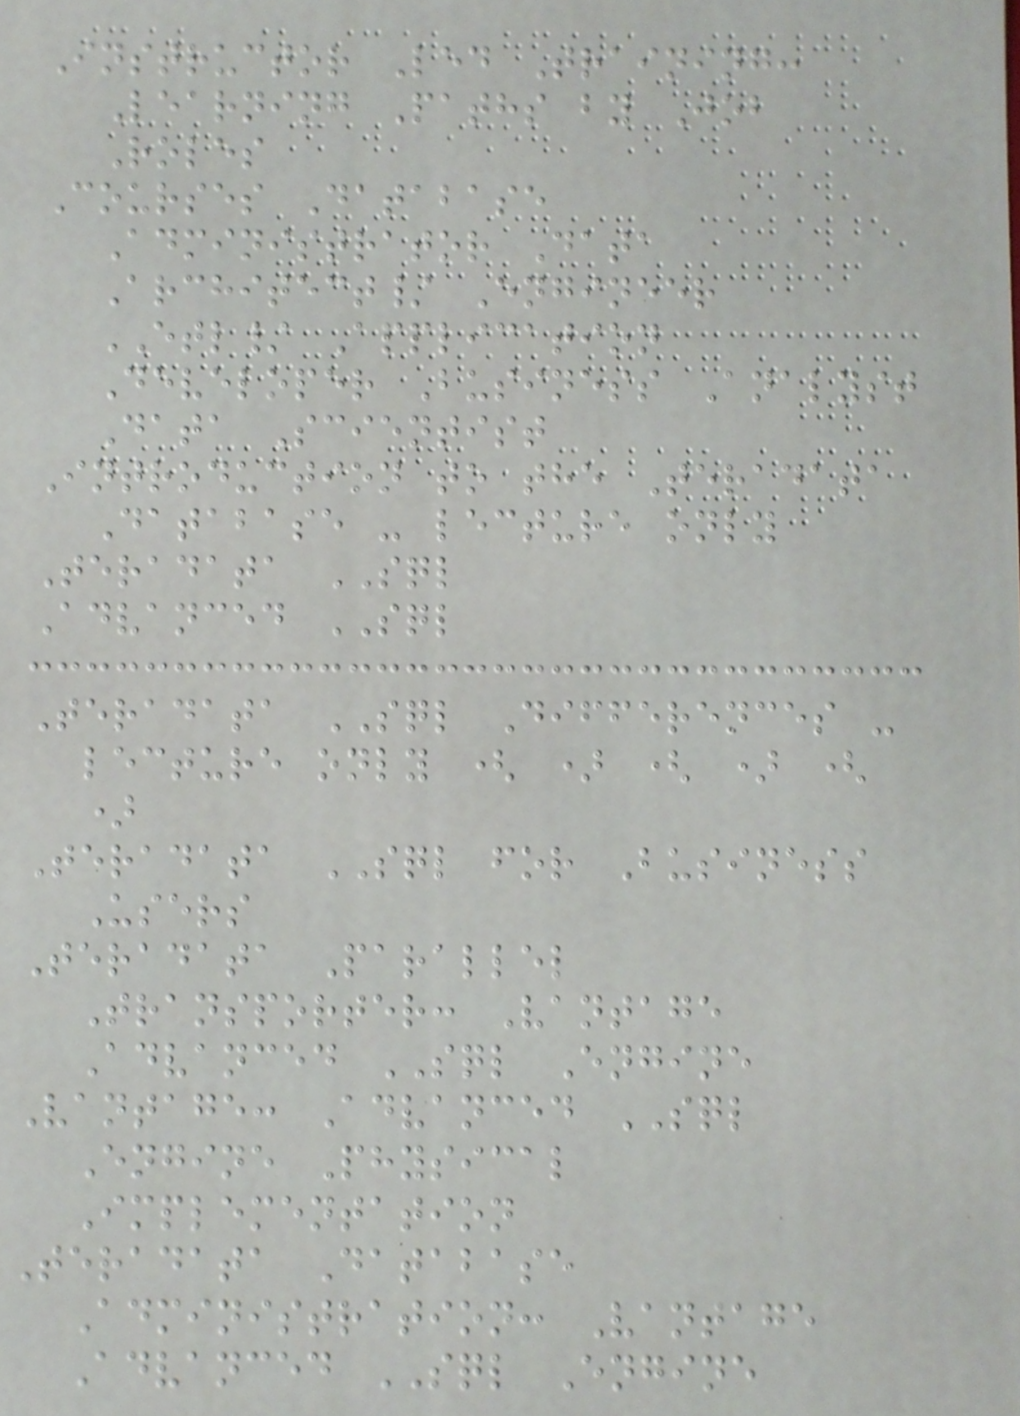Instructor Led Training:
Learning Paths by Job
Roles
Courses Database
Administrator Data
Architect/ Engineer
ETL/ Application
Developer Business Analyst
Data Scientist
Introduction to the Teradata
Database - lecture only
Teradata SQL
Advanced SQL
Teradata SQL Differences -
lecture only ( ) ( ) (
)
Teradata SQL for Business
Users
Teradata Parallel
Transporter: Vantage
Advanced SQL Engine
Vantage: Advanced SQL
Engine Physical
Implementation
Teradata Database
Administration: Vantage
Advanced SQL Engine
